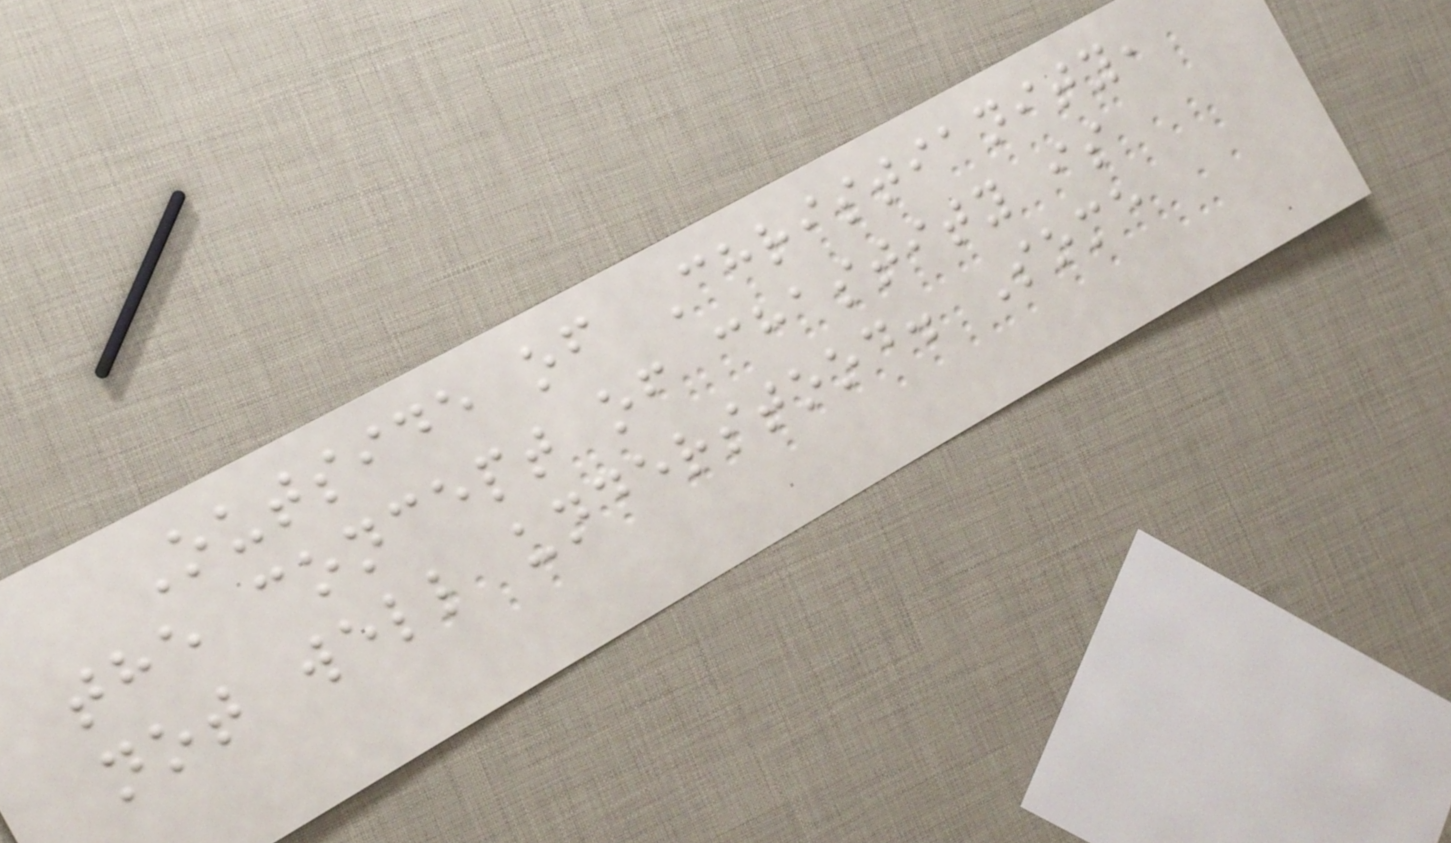Outside of Christianity,
the concept of chastity is
not well understood. Some
